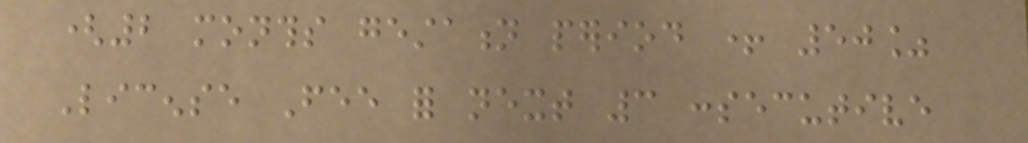(2 months gestation period + 50%
License Fee for next 3 consecutive
